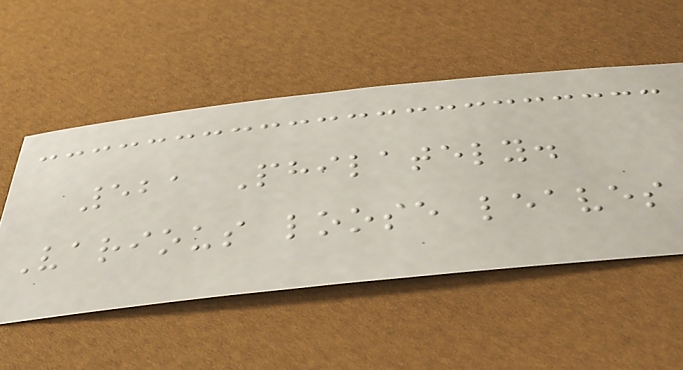521 Philately.
Various loose leaves
